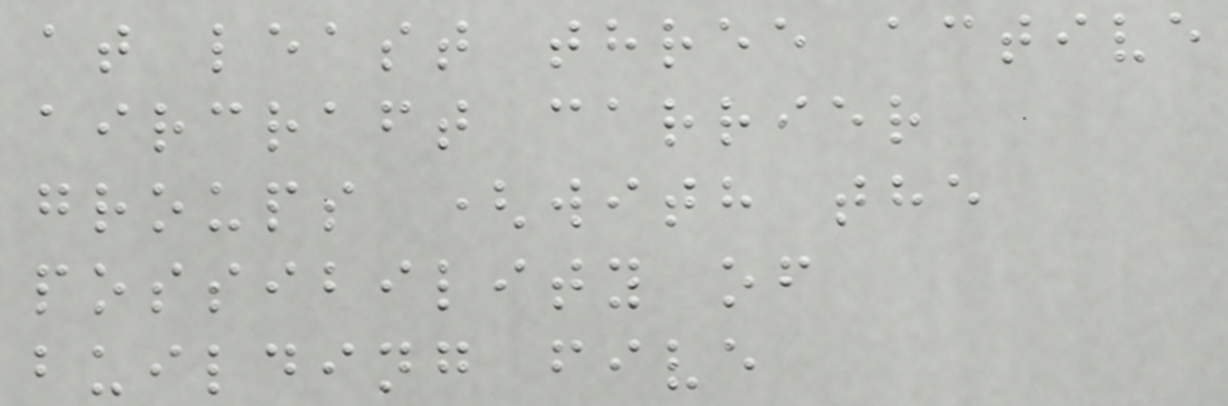at least three active
aircraft carrier
groups (with the
possibility of
building five
